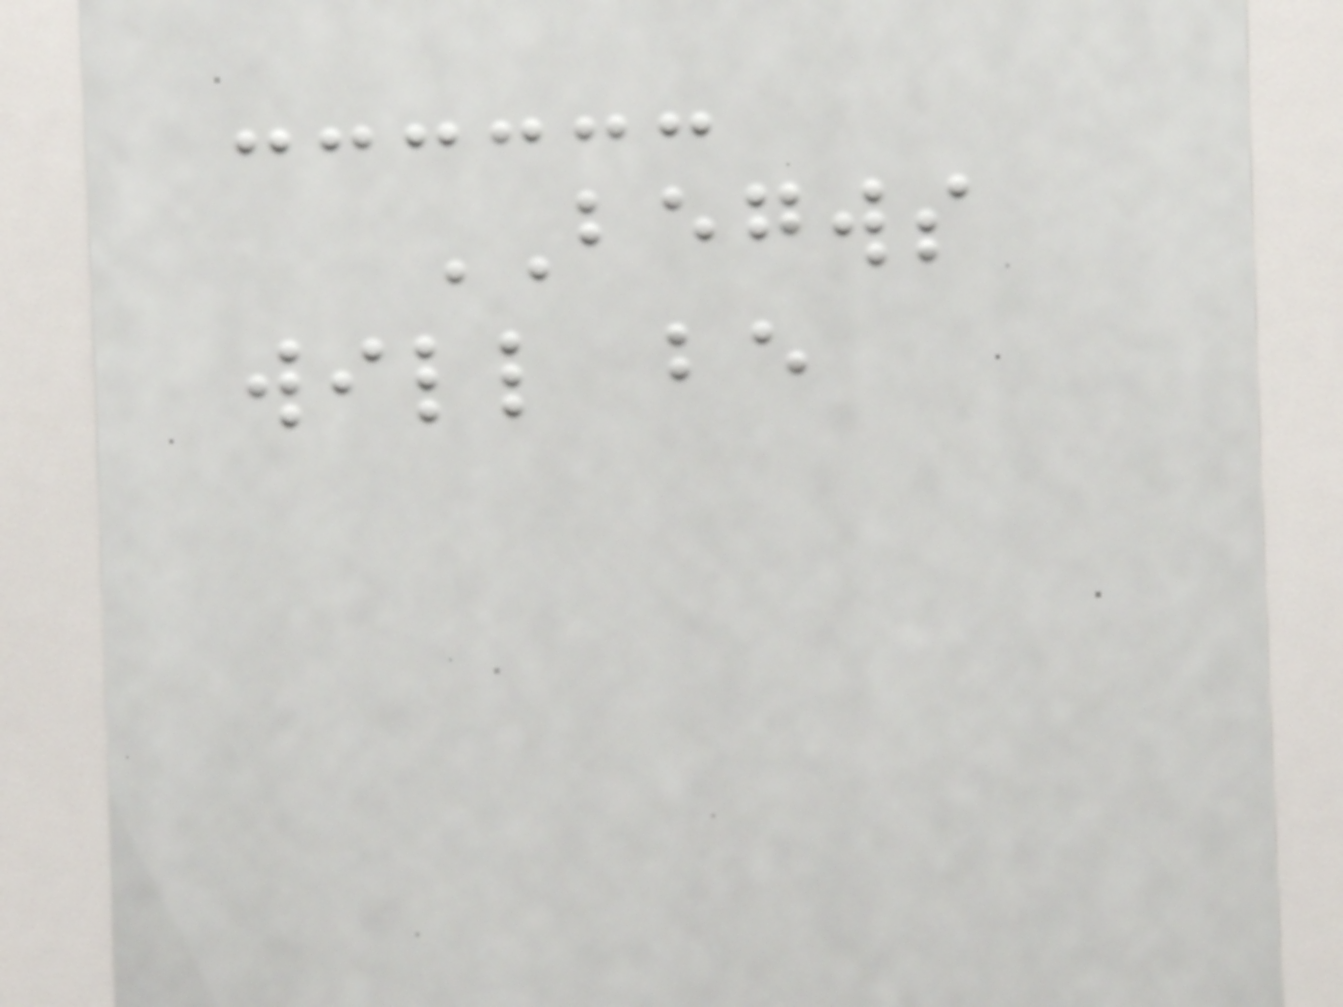BEGWS
will be
